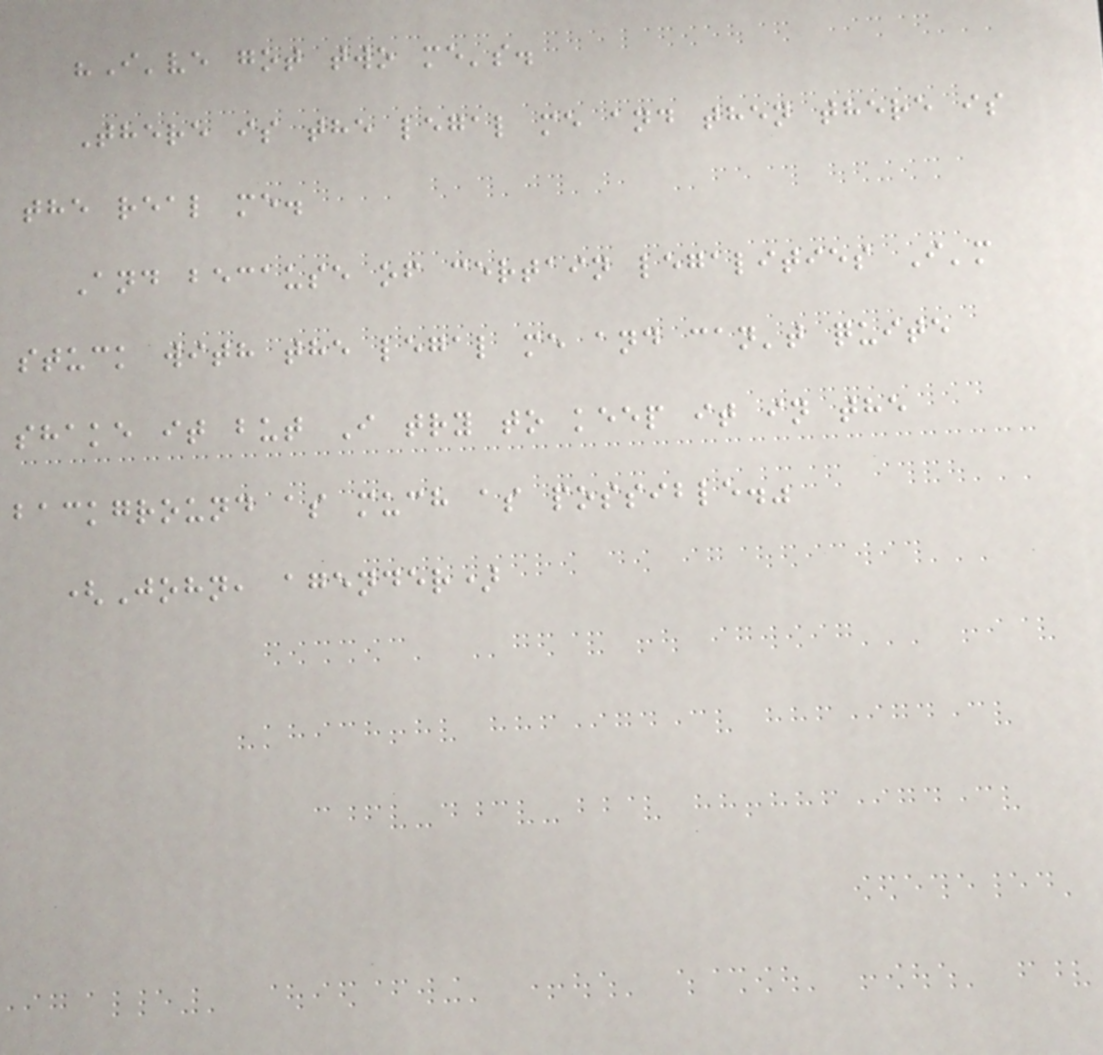"I've got two me's.
There is the legal me and then there is
the real me.
And because of certain legalities I'm
stuck with the legal me and can't quite
shake it but I try to keep it in the
background as much as possible."
(John, agender)
